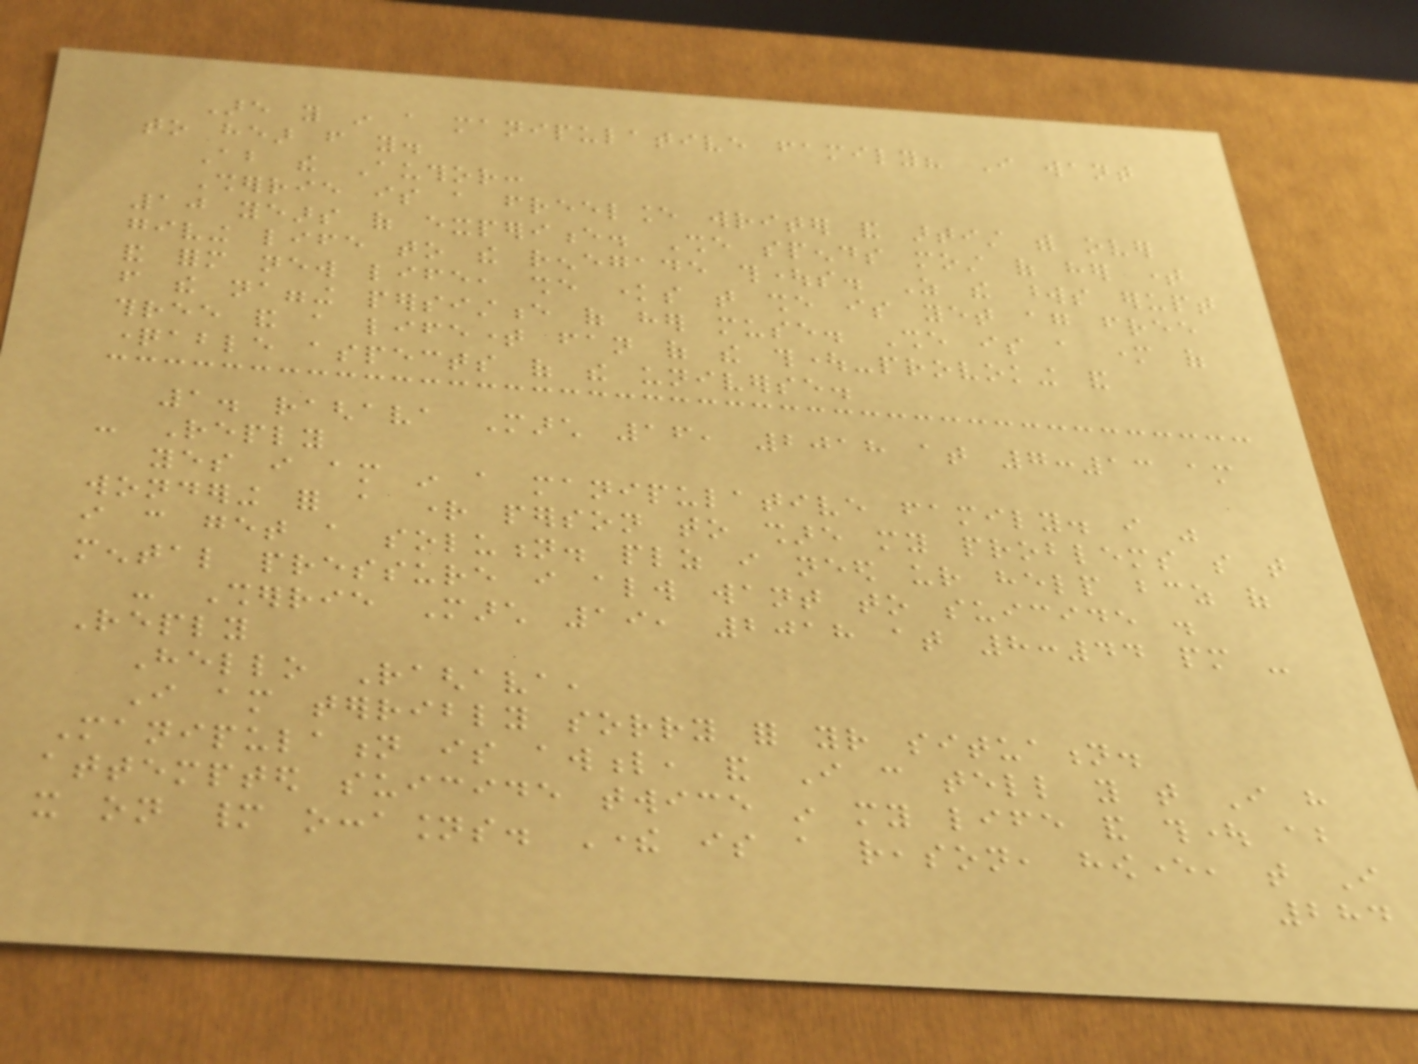Are you in a manipulative family? I want
to hear from you.
About the Author:
Sherrie is a freelance writer and artist with over
10 years of experience. She spends most of her time
giving life to the renegade thoughts. As the words erupt
and form new life, she knows that she is yet again free
from the nagging persistence of her muse. She is a mother of
three and a lifetime fan of the thought-provoking and
questionable aspects of the universe.
1. raghava March 16, 2018 at 7:13 am
- Reply
yes i am in a manipulative family. i was
wondering for a right person to share my problems so that
i can get a solution. plz i need ur help bcz of
mental pressure i always want to suicide .
- Sherrie March 19, 2018 at 8:44 pm -
Reply
Hello Raghava,
I am terribly sorry for your situation.
Manipulation is awful, and I can tell you that I have
attempted suicide twice in my life and thought about
it on many occasions. There is a reason, however, that I
284
